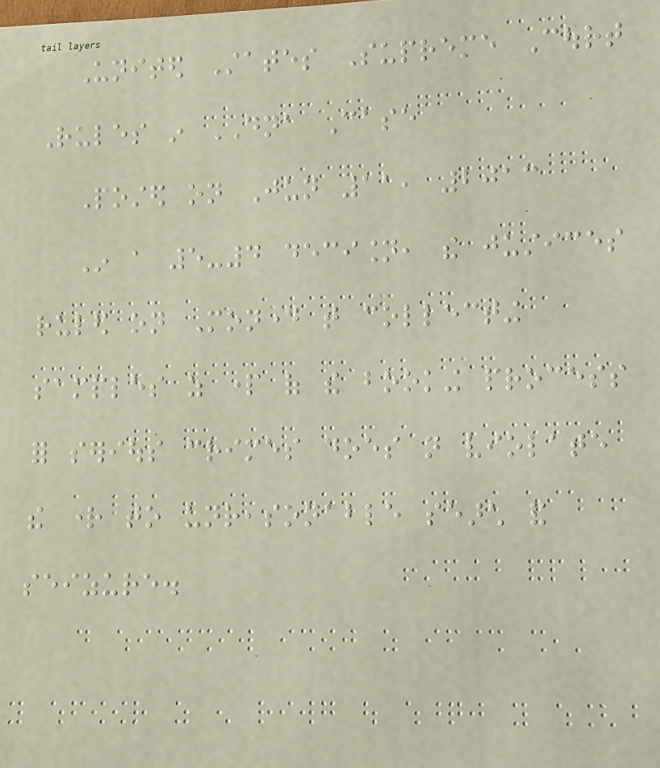United States Supreme Court
Rules in DNA Case
Posted on Jun 11, 2013
In a 5-4 decision, the justices
ruled on Monday that collecting
samples as part of the booking process
for serious crimes does not violate
the right to unreasonable search and
seizure.
